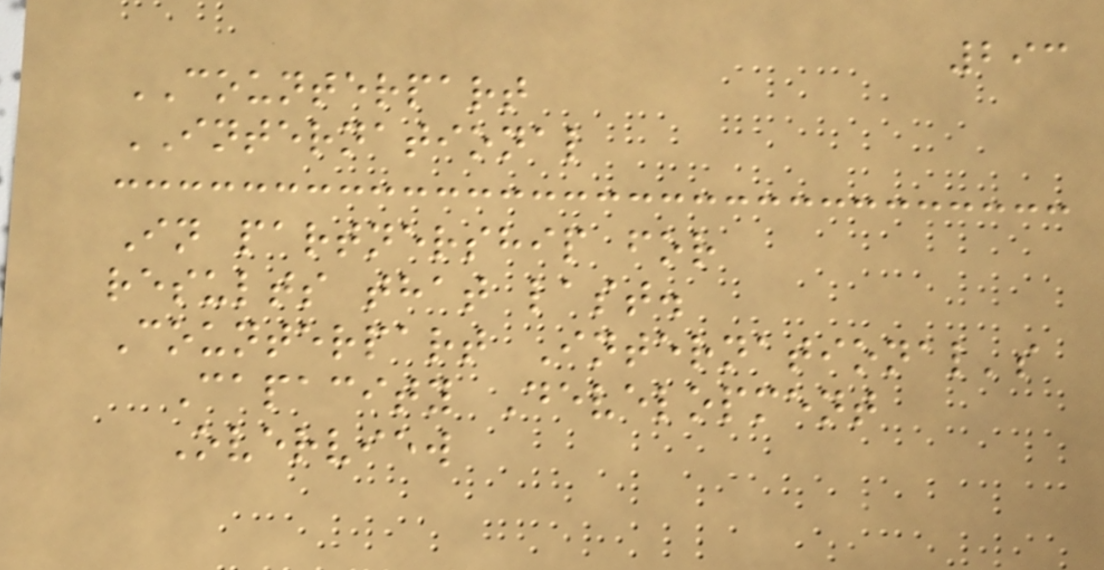293
COUNTERPART
INTERNATIONAL
In partnership for
results that last.
Counterpart International's
Capacity Development
Overview
